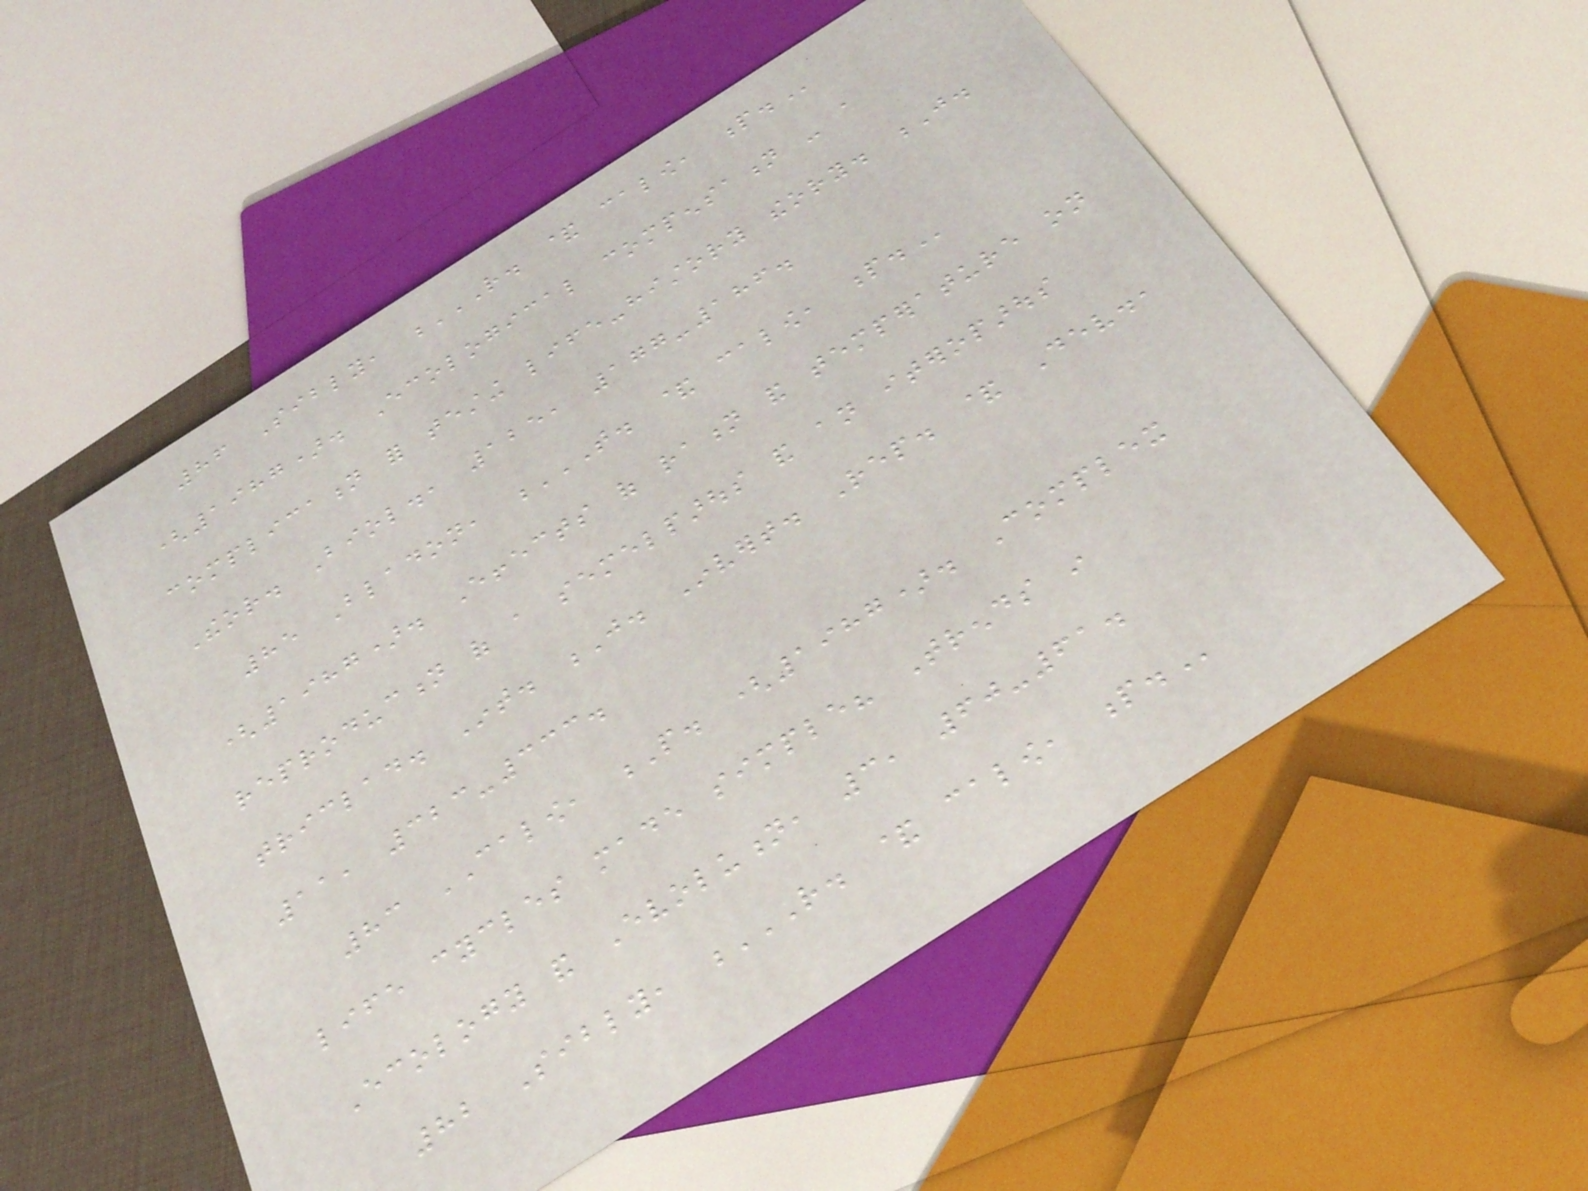86 Sibly, R. & CALOW, P.
(1987). Ecological compensation - a
complication for testing life-history theory. J.
Theor. Biol., 125, 177-186.
85 Bladon, T. & CALOW, P.
(1987). Effects of ration and temperature on
reproduction of a semelparous and an iteroparous
triclad. Int. J. Invert. Rep. & Dev.,
11, 323-333.
83 CALOW, P. (1987). Complex
life cycles made simple? Trends in
Ecology and Evolution, 3, 60-61.
82 Sibly, R. & CALOW, P.
